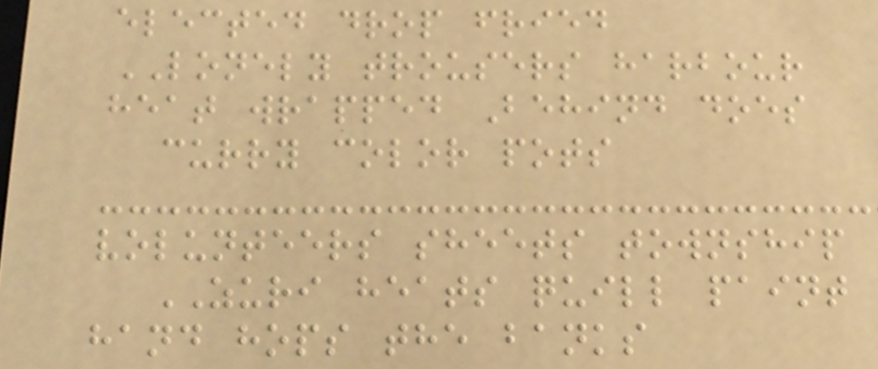elected drop fried
LONELY trousers harbour
heat wrapped Behind does
curry color pots
volunteers sheets township
ZURI heats quill paint
hand hops the banks
